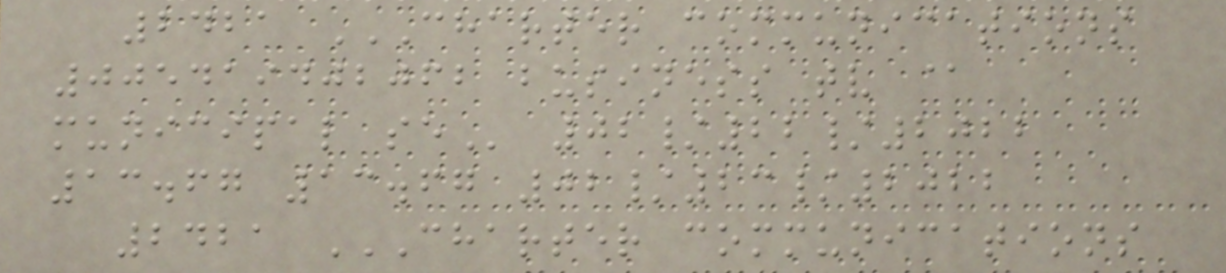2421 CHARTER COMMUNICATIONS
005419402062 BUSINESS TV @
MUNICIPAL SE 02/22/2022
13.67 13.67 02/23/2022
2421 CHARTER COMMUNICATIONS
